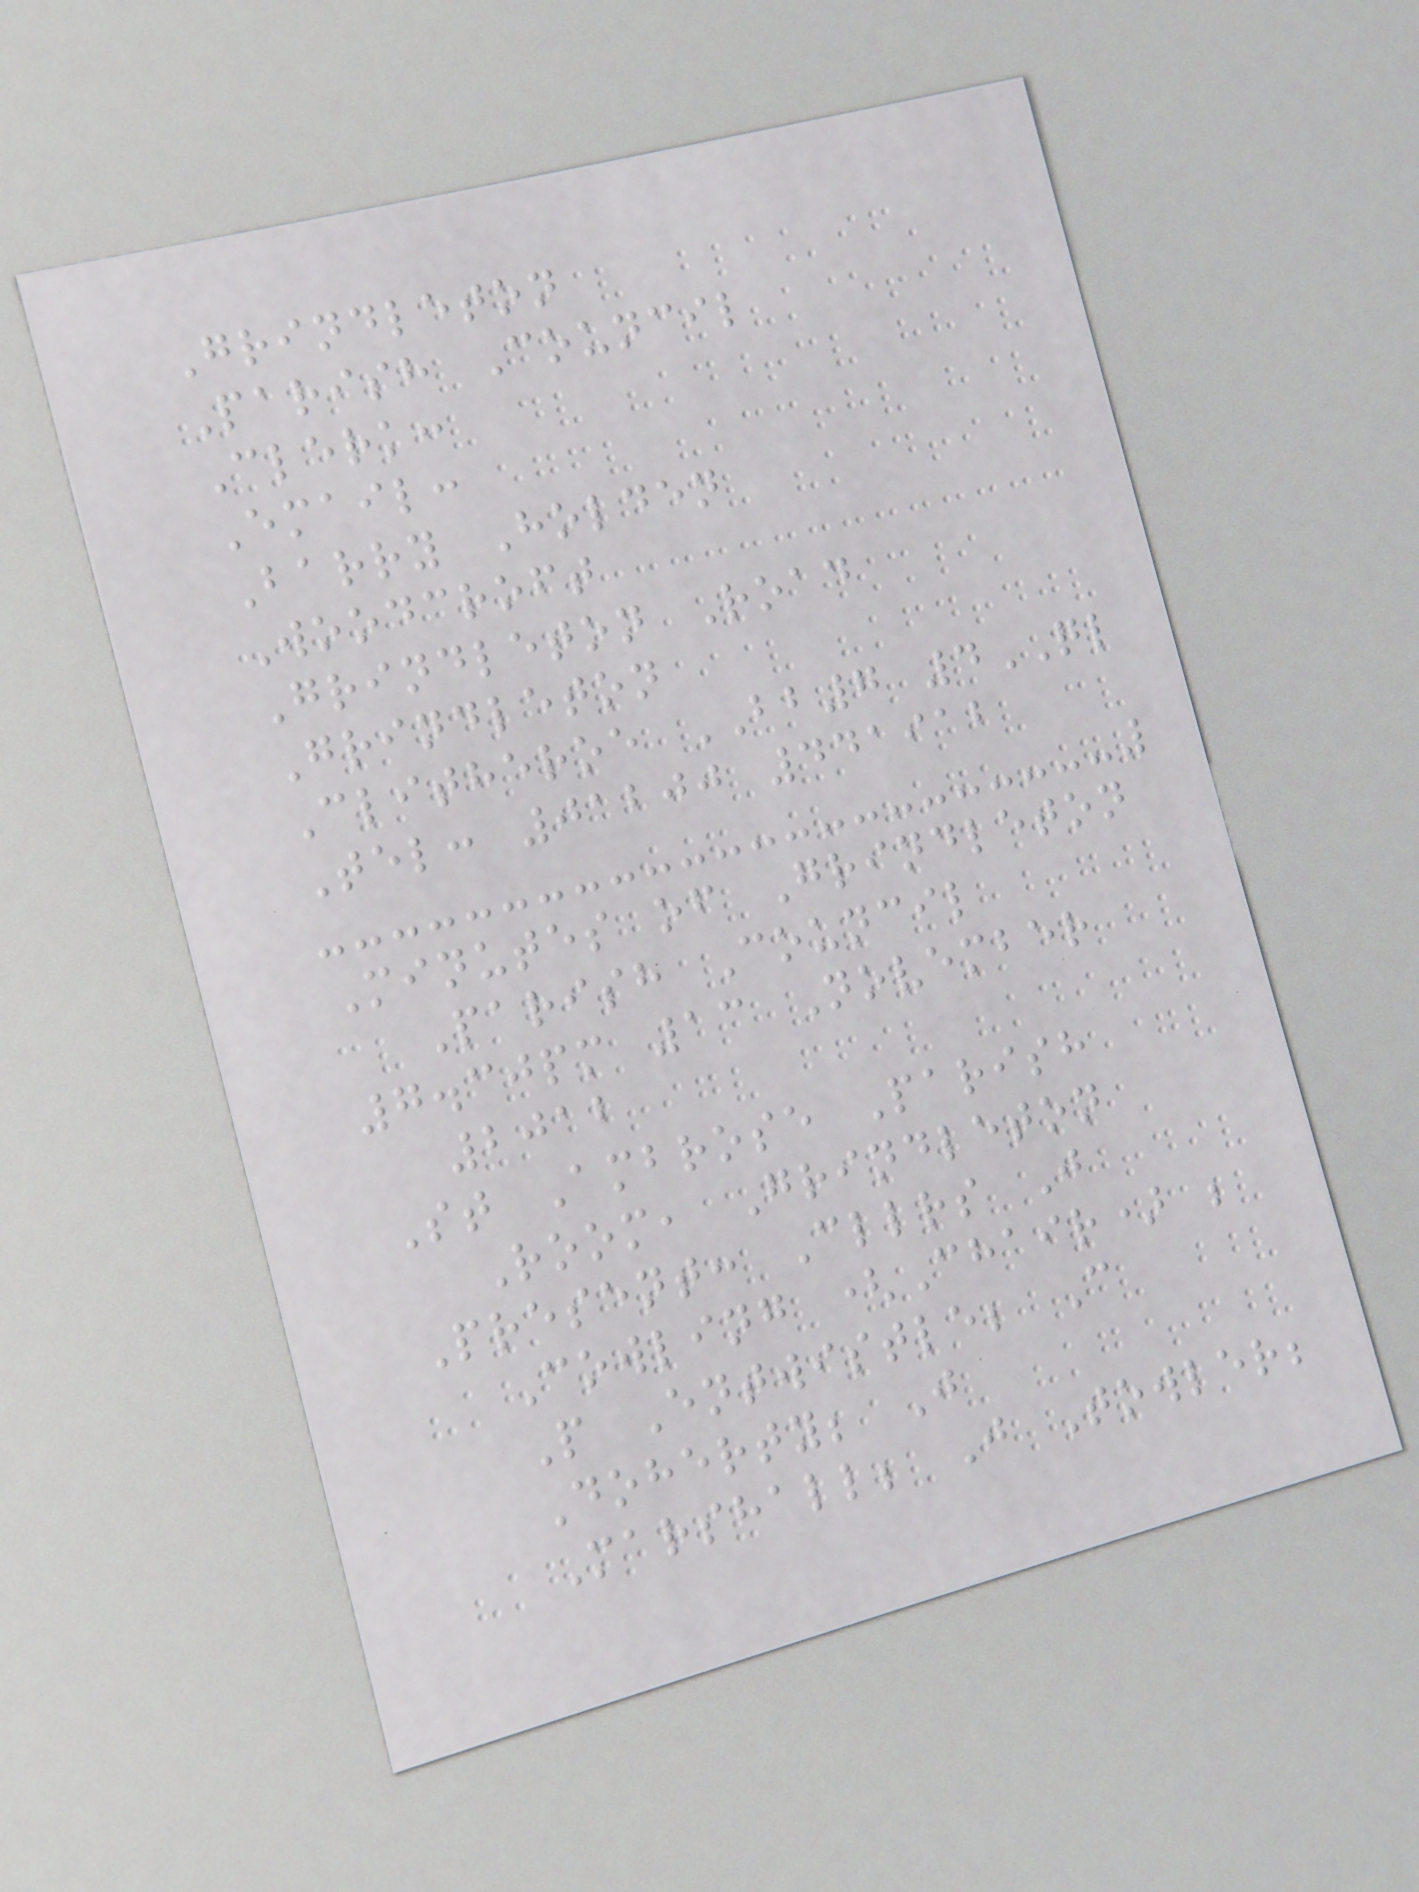Grindleton
Parish Council
Clerk:
Email:
Barry Holden
Woodcroft
Grindleton Road
Grindleton
Clitheroe BB7 4QL
Tel: 01200 441912
Minutes of Grindleton
Parish Council
7.30pm 13 November
2012
St Ambrose Parish
Room, Grindleton
Present: Cllrs J
Cowling (Chair) ;
P Entwistle; C
Doherty; J
Marshall; J Towler;
